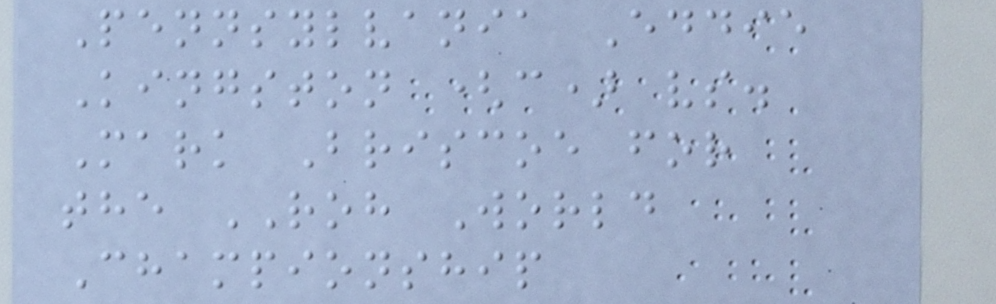Pennsylvania Eddie
Kingston (c) vs.
Mark Briscoe for
the ROH World
Championship
